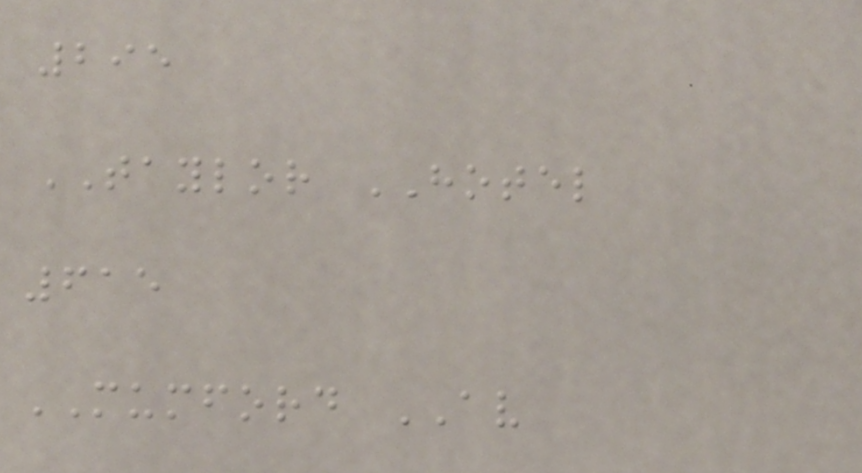295
TAYLOR HOTEL
615
MUMFORD AV
